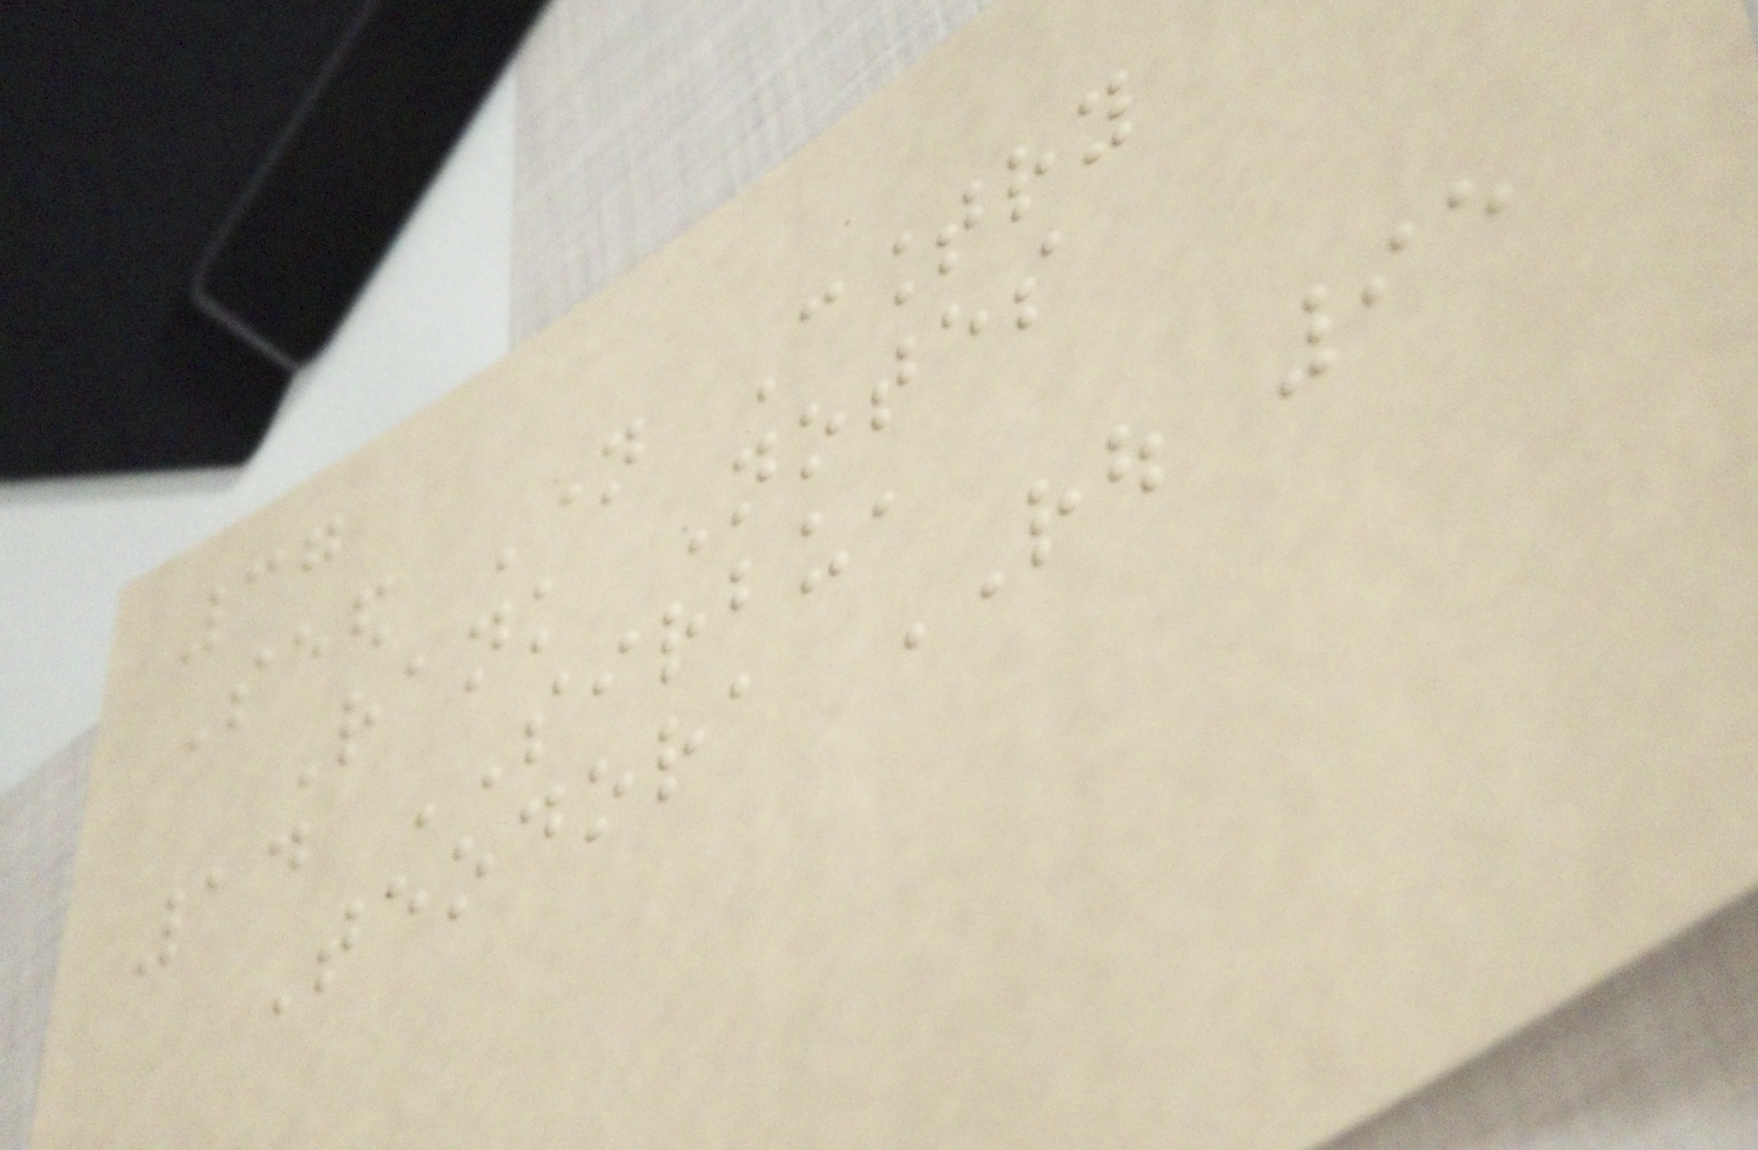37
Seed Name Country
Rank Notes
14 SIRBU,
Teodora ROU 95
